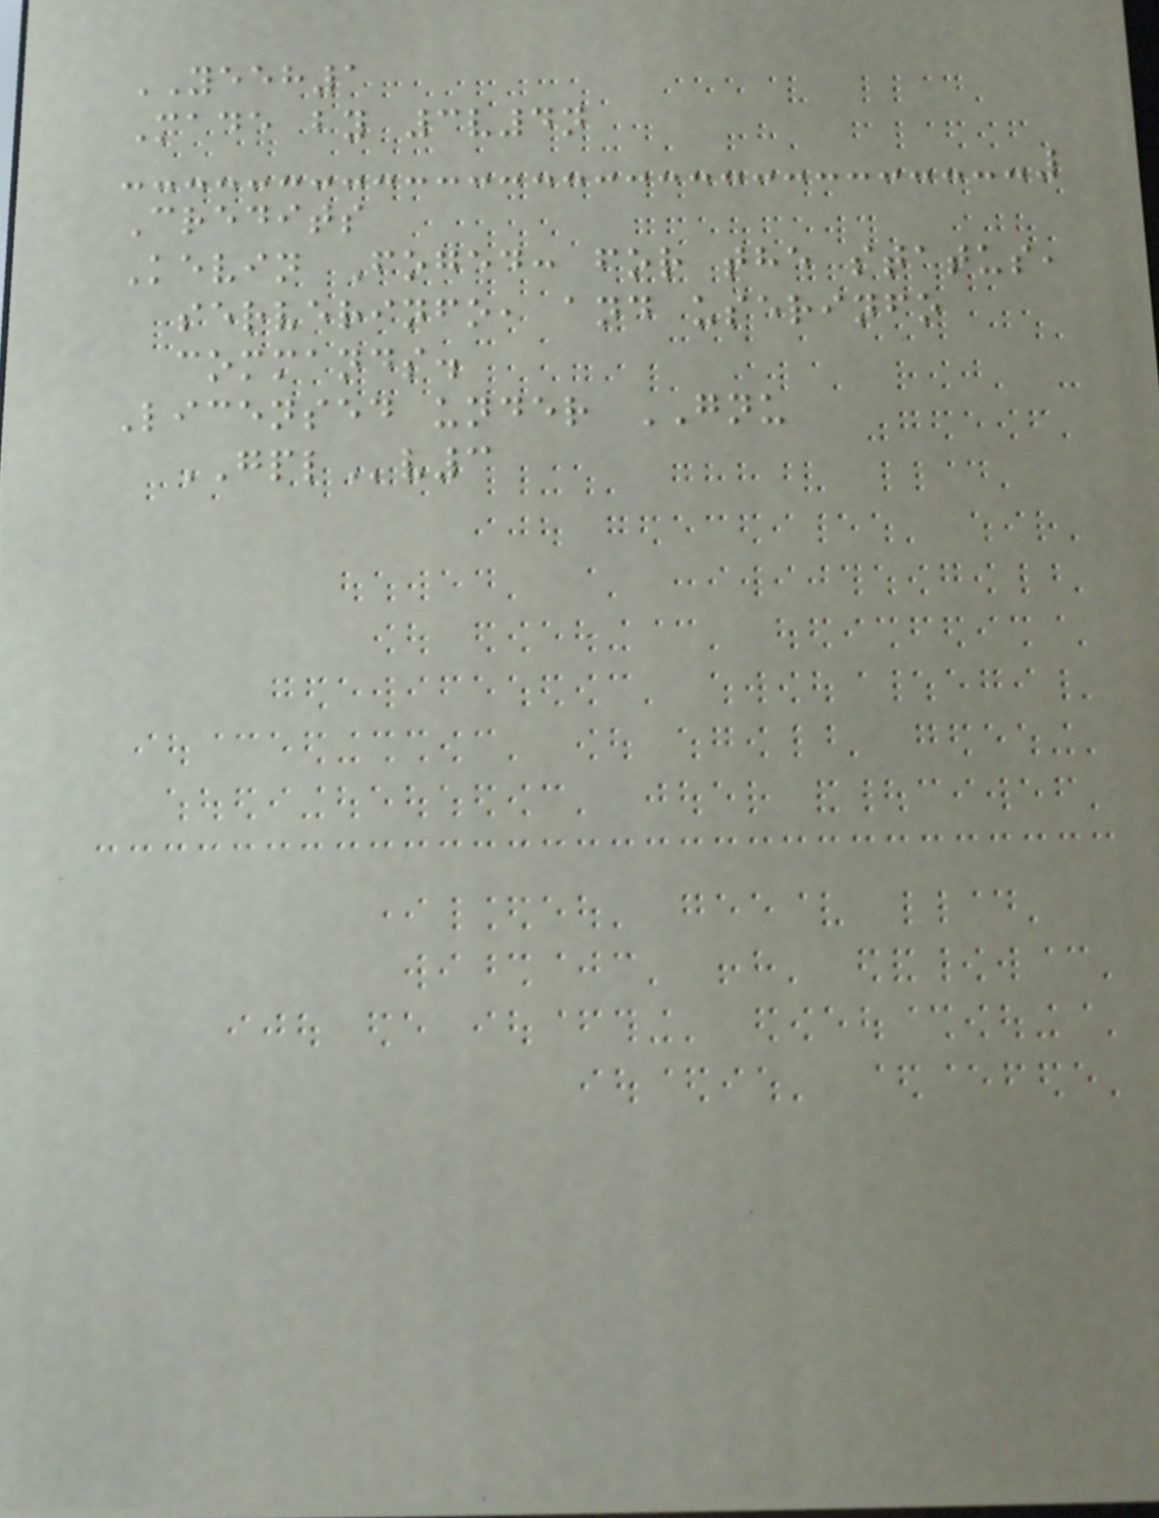YEEH1
Made by 3v4n
Credits
Kevin Foged: for the status,
serverinfo, and userinfo
commands.
Licensed under GNU
GPLv3
